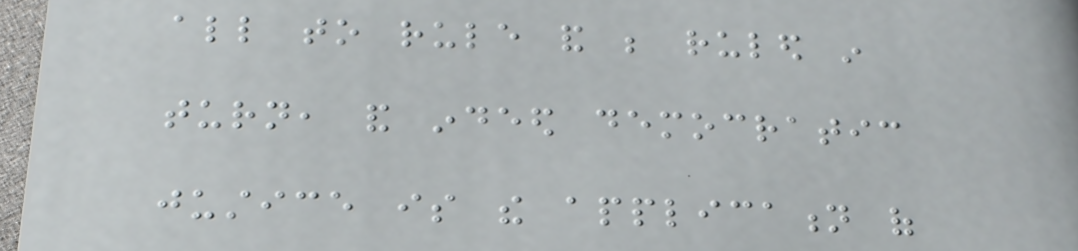all to rule and be ruled in
turn, and indeed democratic
justice is the application of
